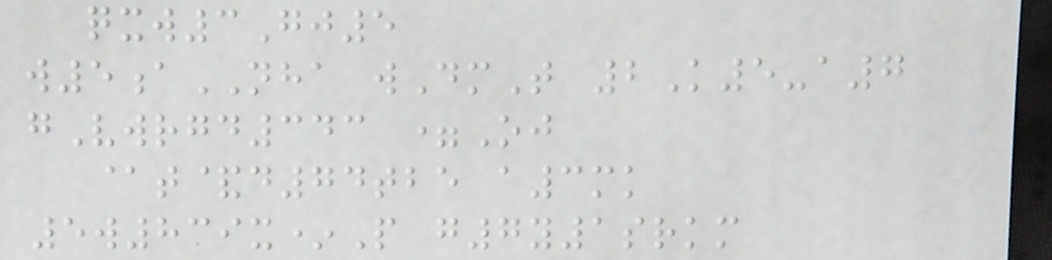qxw3Gj5
w5aNHA wDmT 2K5-a7
gVwrgd343 =Oj
@t&d74tbe a3mk
5w839x*P g7y1srkm
